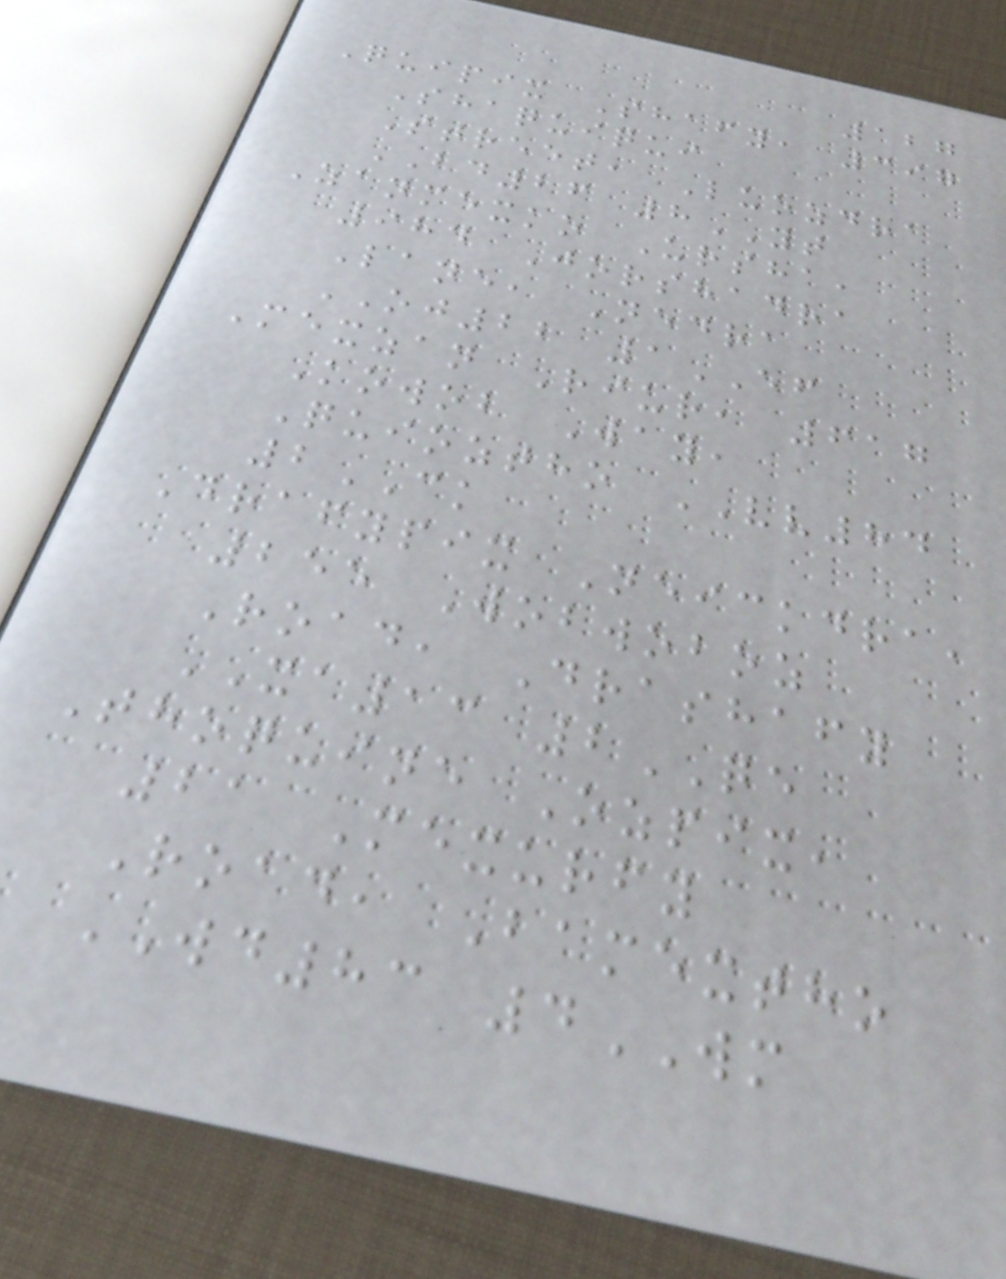127
Quipix Shafy, 397
Shaquiqui
Street, Luozdra
BD26 8YT
Zanmexko Ursha,
984 Jorshadra
Lane, Nedra
OJ22 1EF
Mexzan Riur, 617
Kowob Way,
Quioztho VV84
2CK
Drafypix Neickdra,
255 Wobwoboz
Road, Drashafy
XA13 2QE
Thoquine Ozpix,
21 Mexurfy
Road, Bamextho
WD83 4WM
